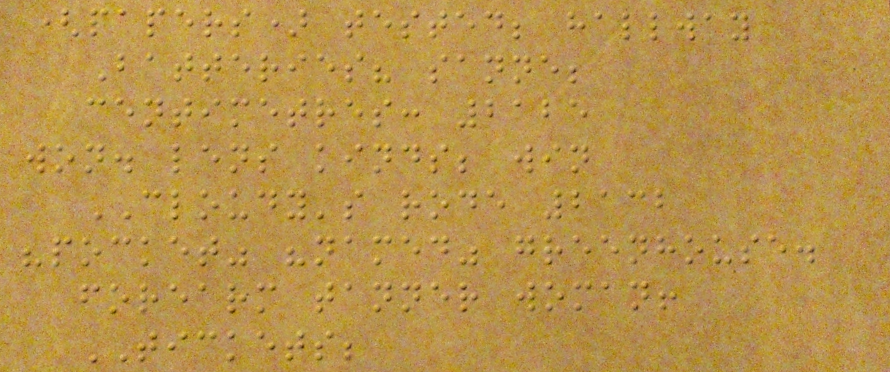(papers) tested; hallway
Batteries? sanne;
centimetres: 2125
won. lens kinds; win
CLOUDY's rode 2132
"pocket" "named" greenhouse.
forearm tanner woman!
TICKETS;
